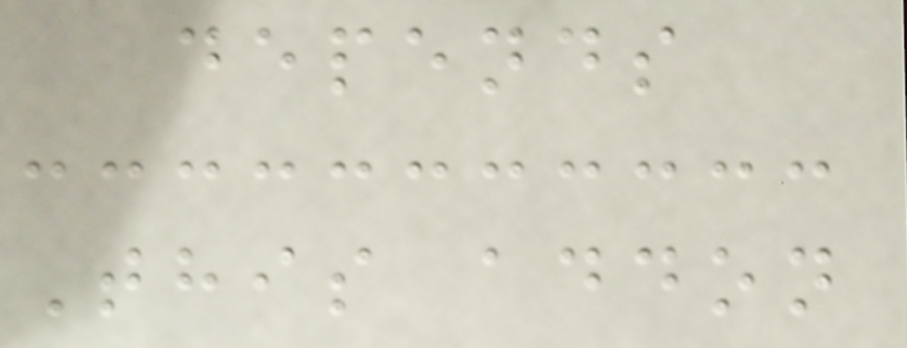depends
This addon
